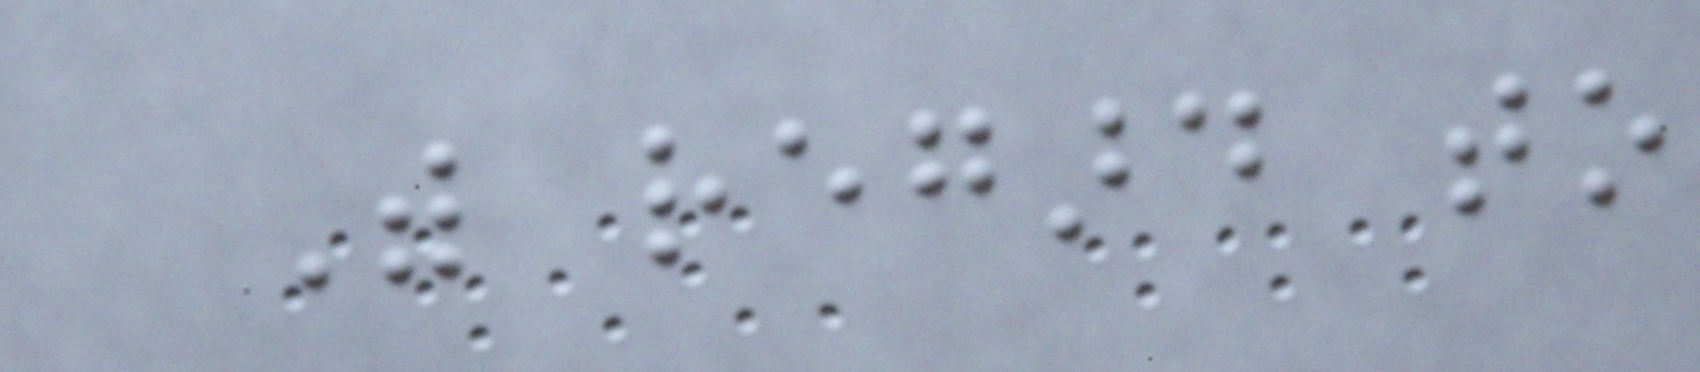With regard to
